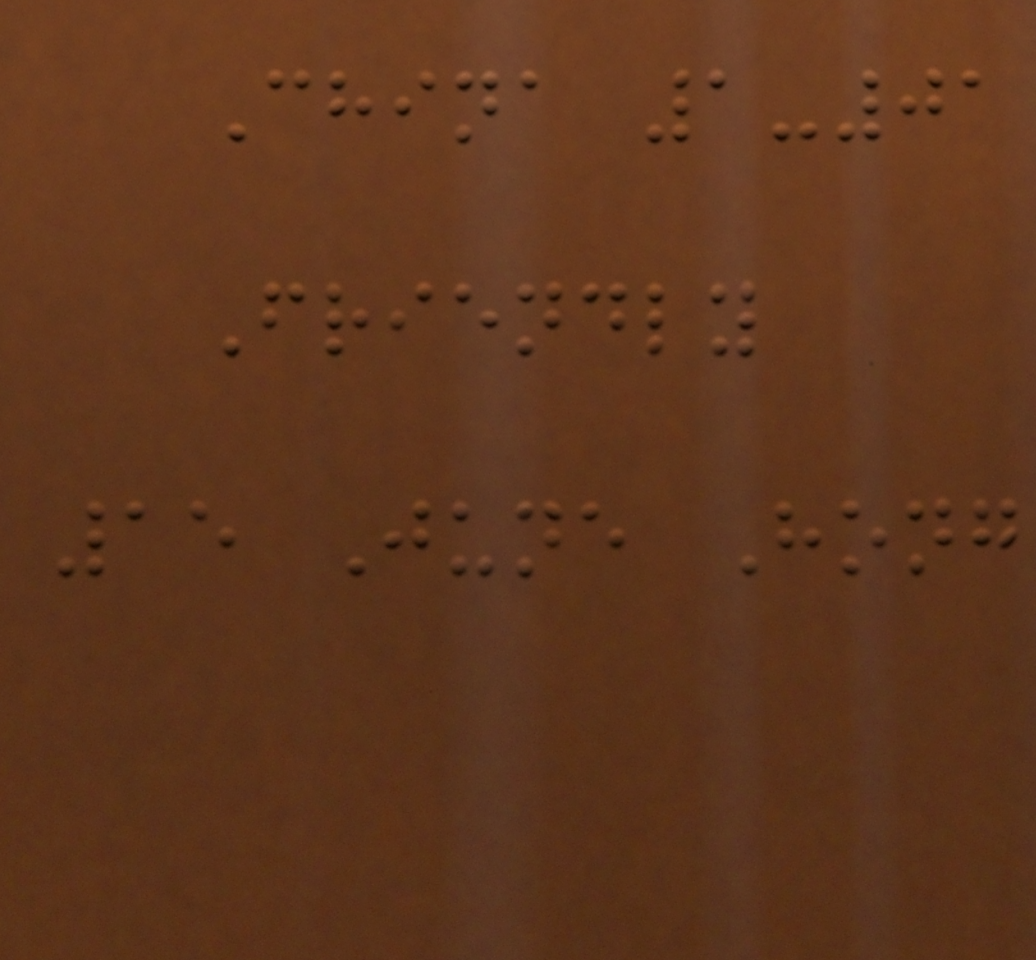China 1-01
Friendly
15 June Hong
